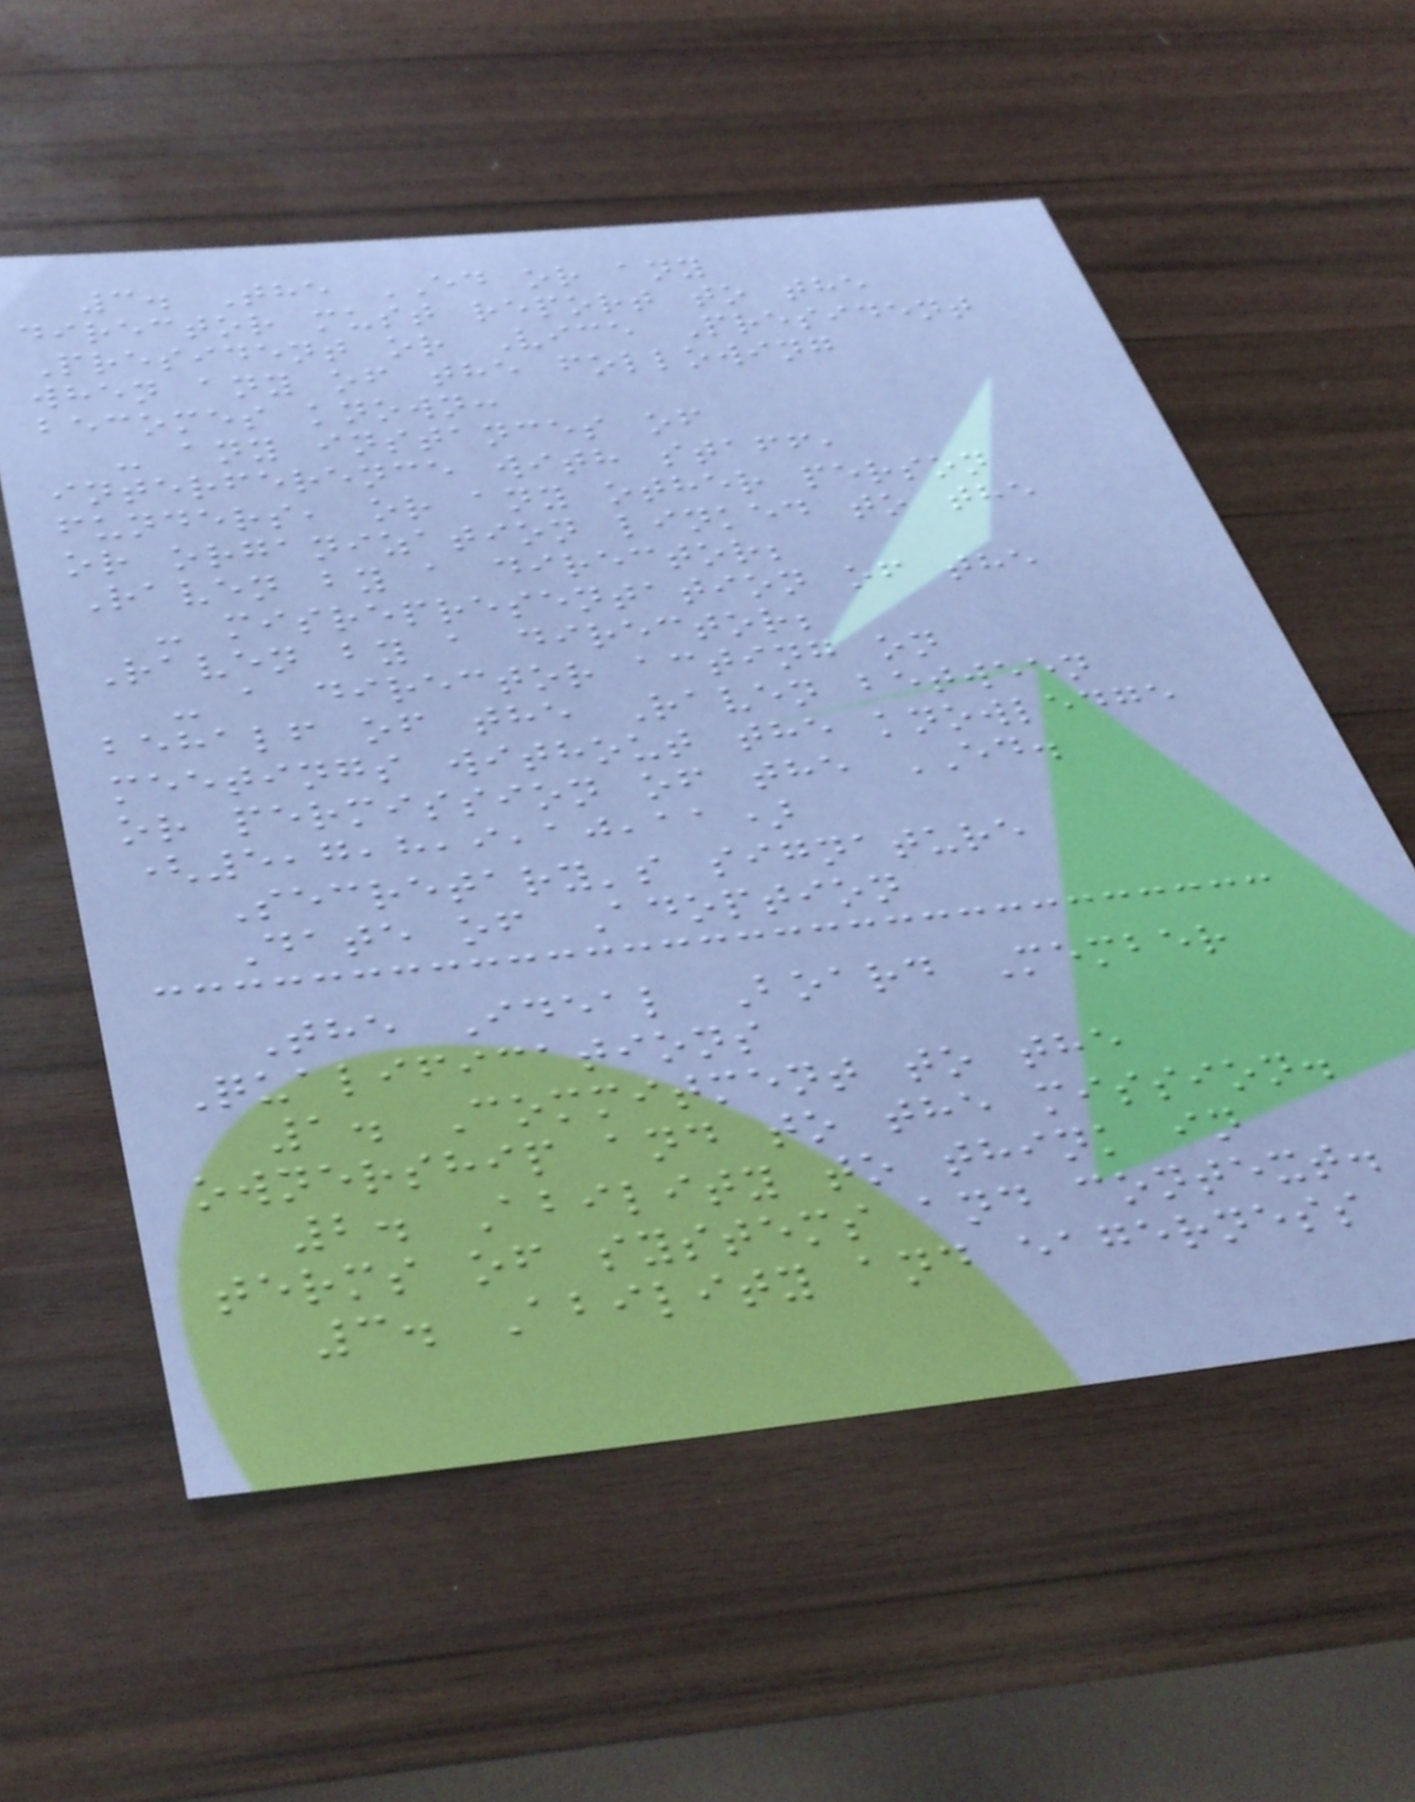3. The ED or any
director must report to the
President or Vice President
when any of the following
becomes known:
- any instances of
interference with staff,
funders, or any other person
or organization linked to the
Raven by a director;
- misrepresentation of the
Raven by a director;
- a director acting on
behalf of the Raven between
meetings without the knowledge
or permission of the ED.
(5,7,8,9,10,11)
Secretary's signature
Date of Adoption
The Ideal Board Member
Qualifications
1. Commitment to the
ownership and to the mission.
2. Ability to think in
terms of systems and context.
3. Ability and eagerness
